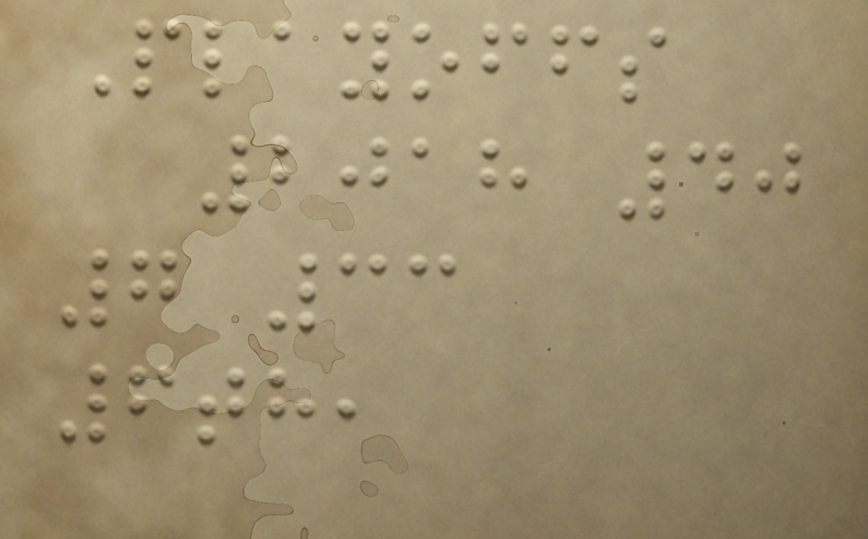Playoffs
2018 40
7 33
6th,
